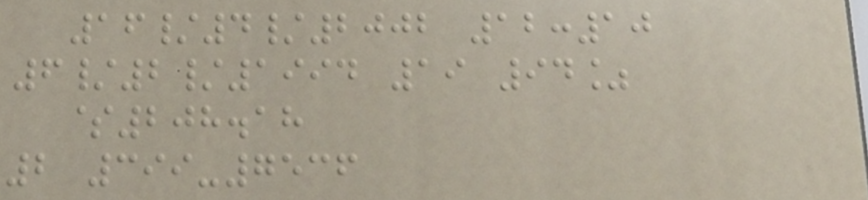16/4/2002 12:10
6/2/1994 19 94%
$208.18
2 399-7536
